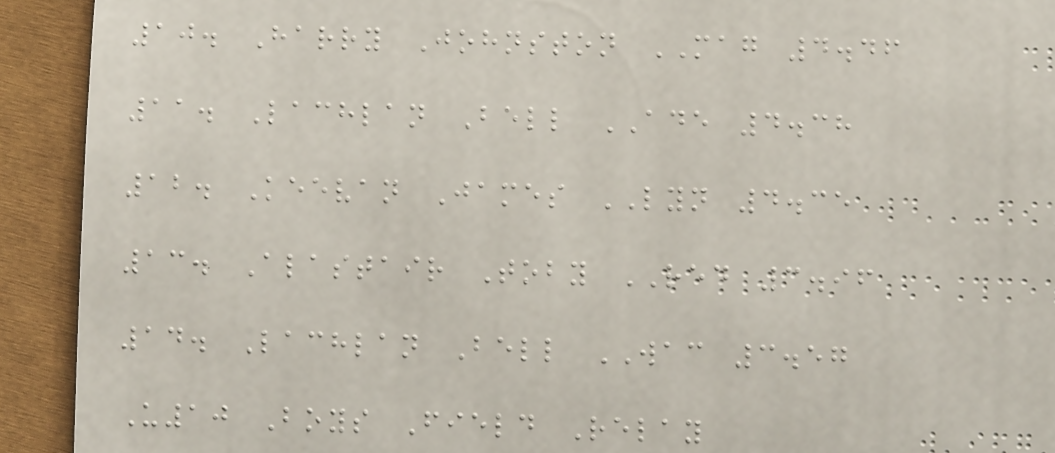10. Harry Johnston MAG 4.46
11. Lachlan Bell ADE 4.38
12. Keevan James LYN 4.35
13. Alastair Toby RED 3.96
14. Lachlan Bell WAC 3.57
U10 Boys Field Relay
